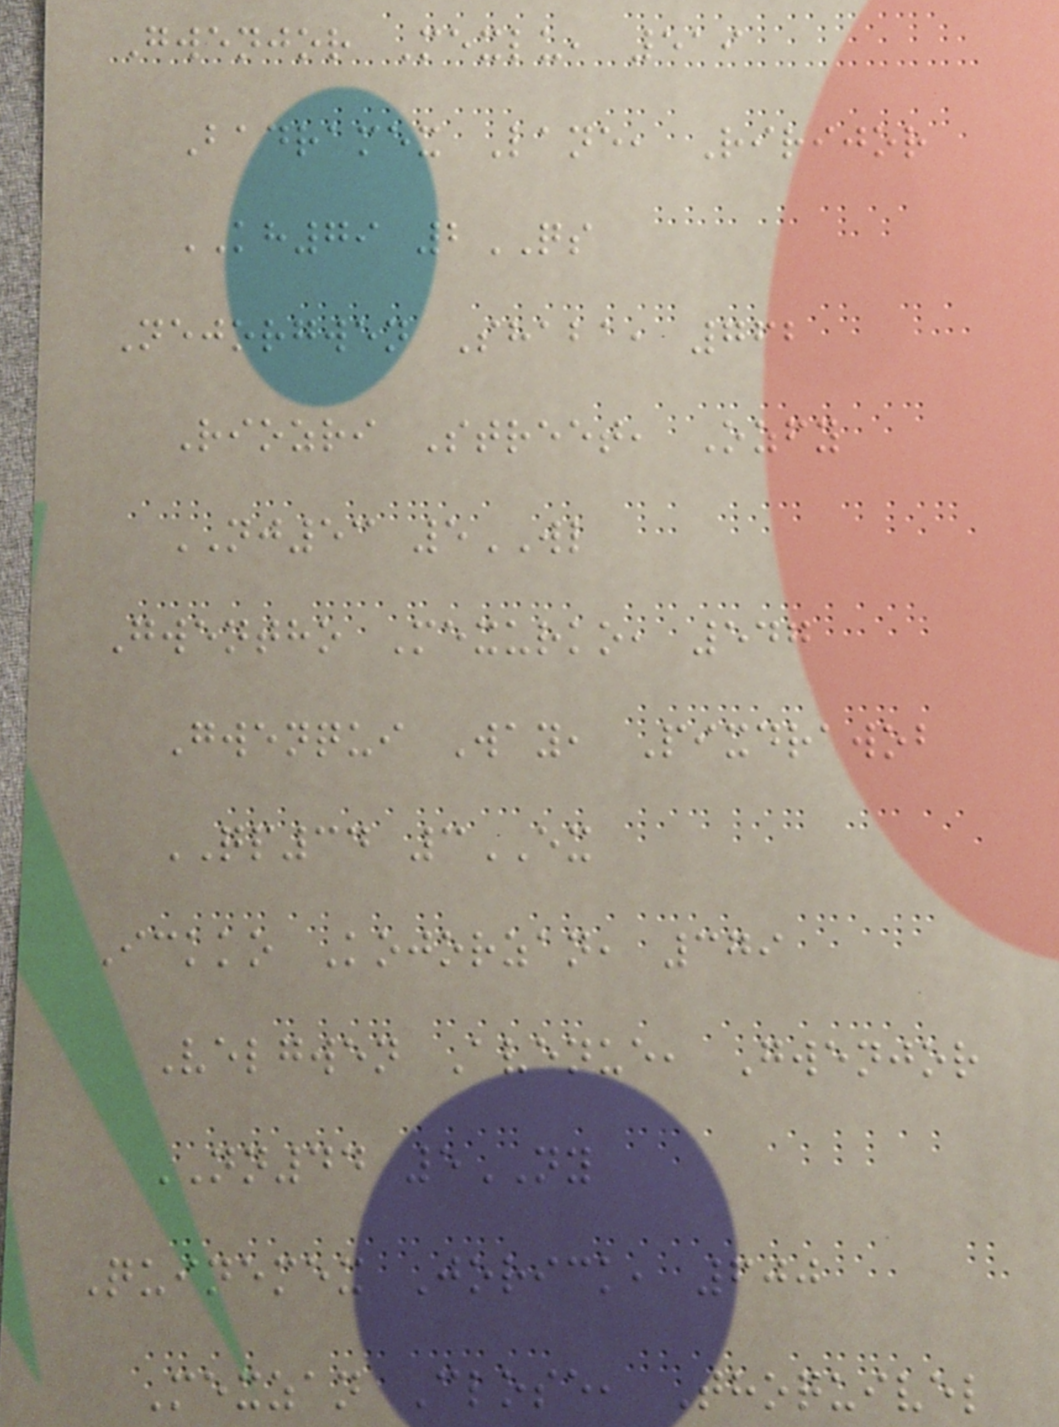Gwenjor Mexlu, 519
Badramex Lane, Ririjor
KH79 2QS
Nejorgwen Shaba, 762
Riozri Street, Ozfy
NJ53 5WL
Gwentho Mexurko, 547
Gwenqui Way, Pixdrawob
QP34 3EX
Ickko Kojorzan, 379
Velgwen Avenue, Gwenjor
NN44 5NY
Quinemex Jorick, 600
Mexzan Close, Thoquivel
